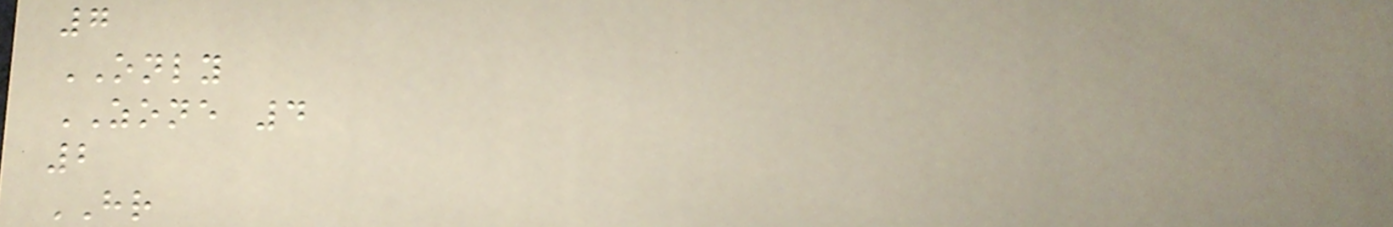7
ONLY
ZONE 4
2
HR
